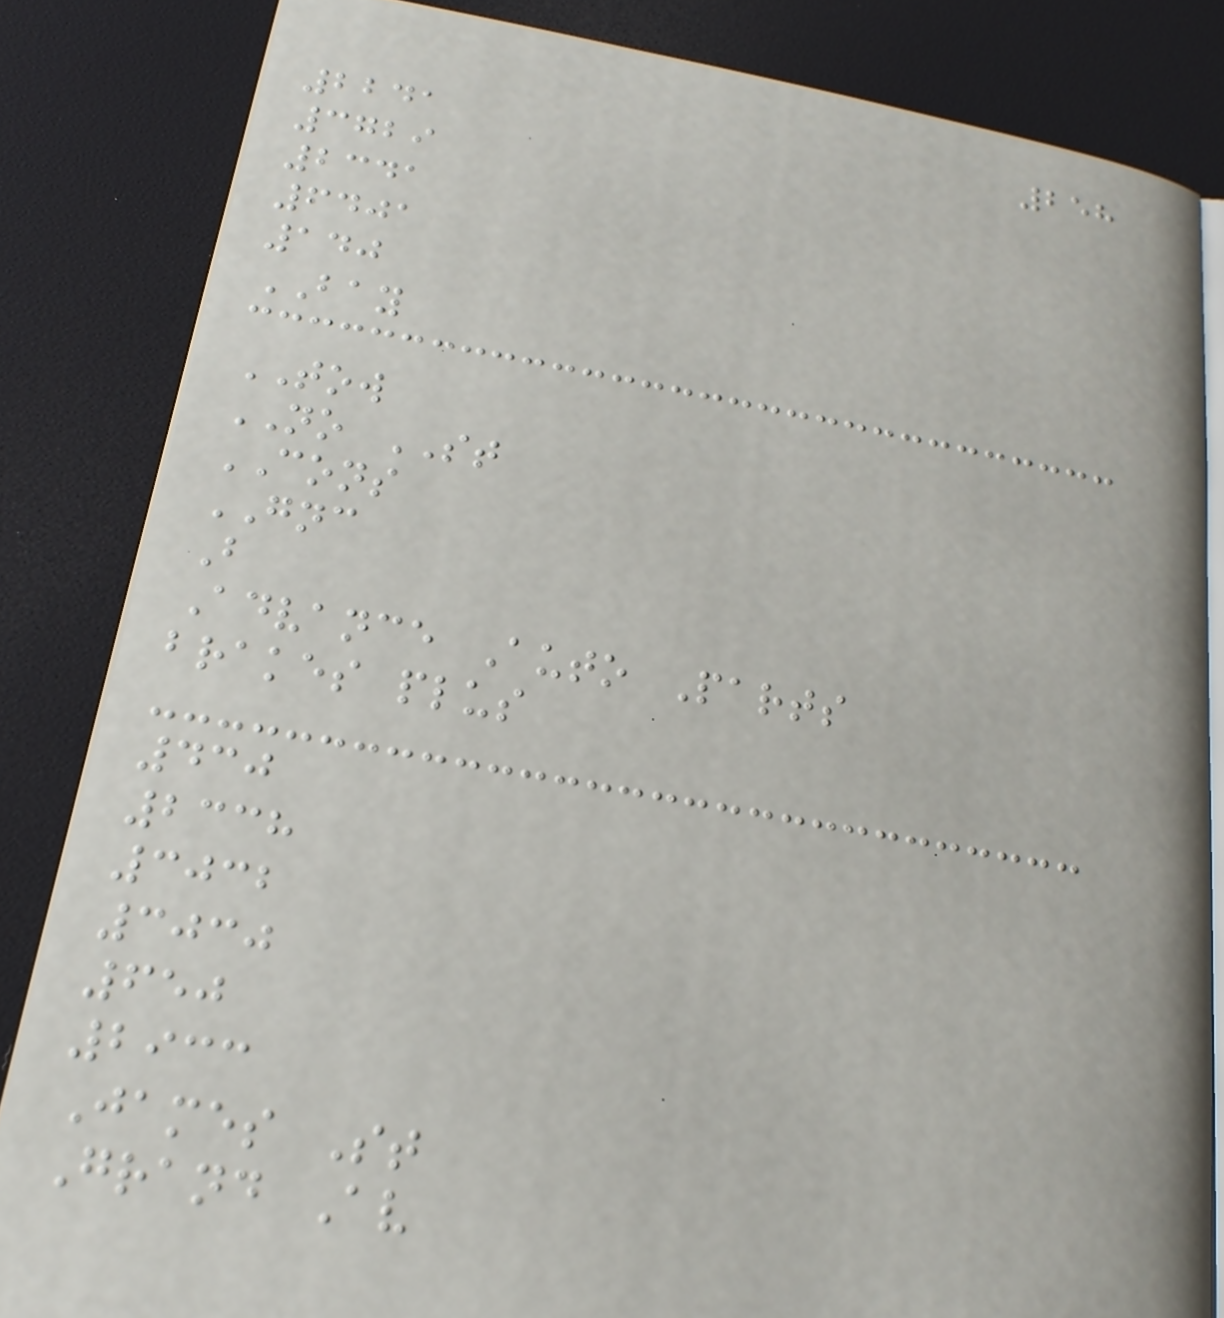258
2241
3729
2341
6401
140
BAY
TOW
NO ST
CONS
GNC
B
Advance Auto Parts
brakes plus
430
2338
3032
3030
650
2933
James St
Grand Av
